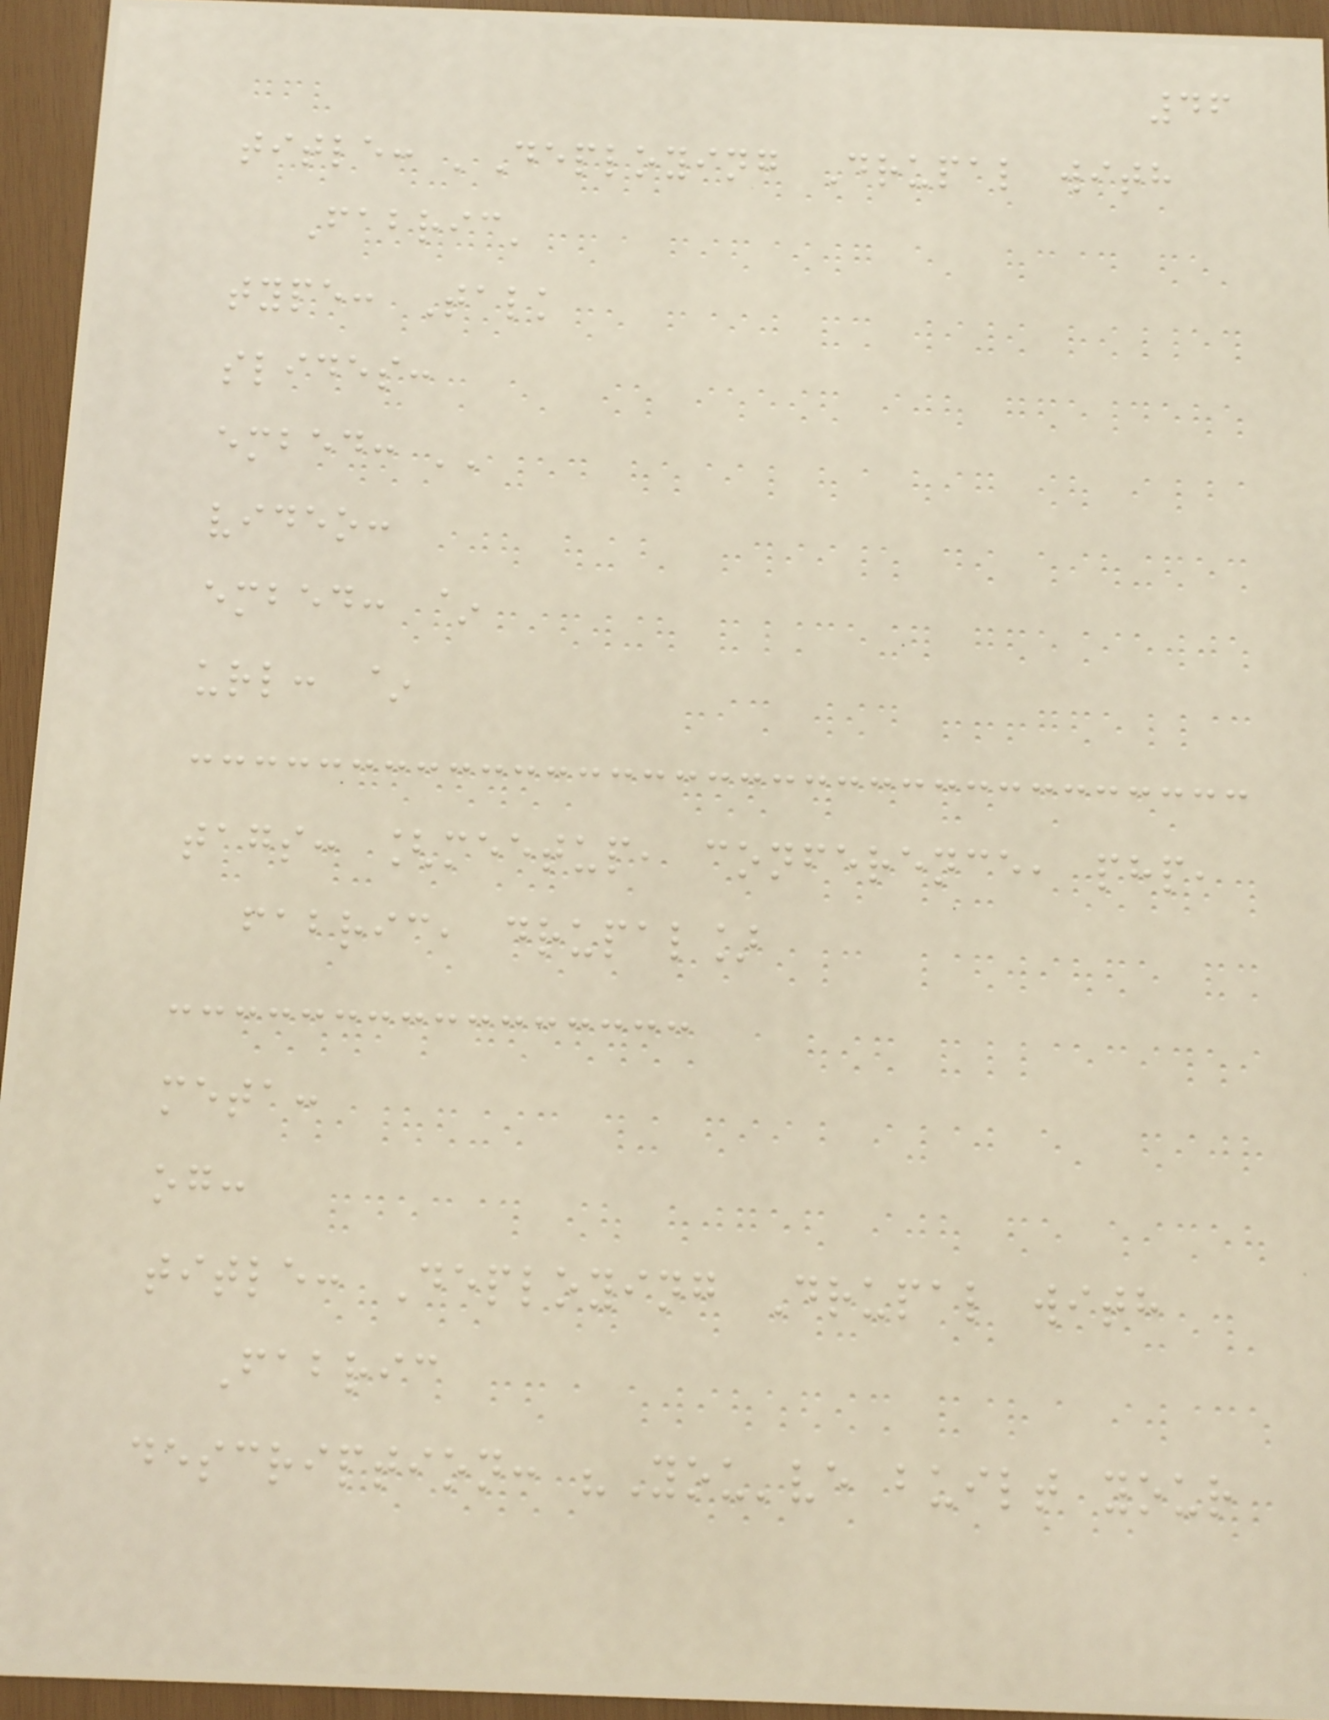46
title: 'Deploying Drupal with
Fabric'
type: Talk
slides:
embed: ''
video:
embed: ~
url: ~
tags: [meetup, conference, php,
fabric, drupal]
meta:
og:
title: Deploying Drupal with
Fabric
description: "You've built your
